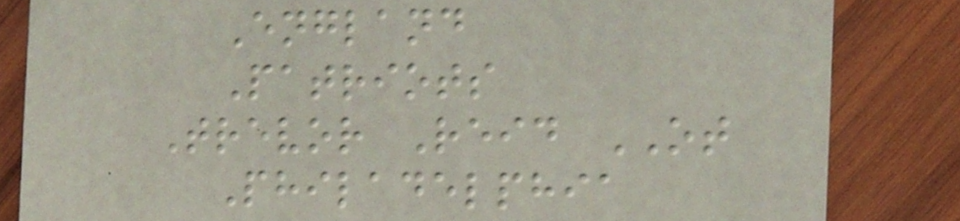England
Patriots
Trevor Reid OT
Philadelphia
